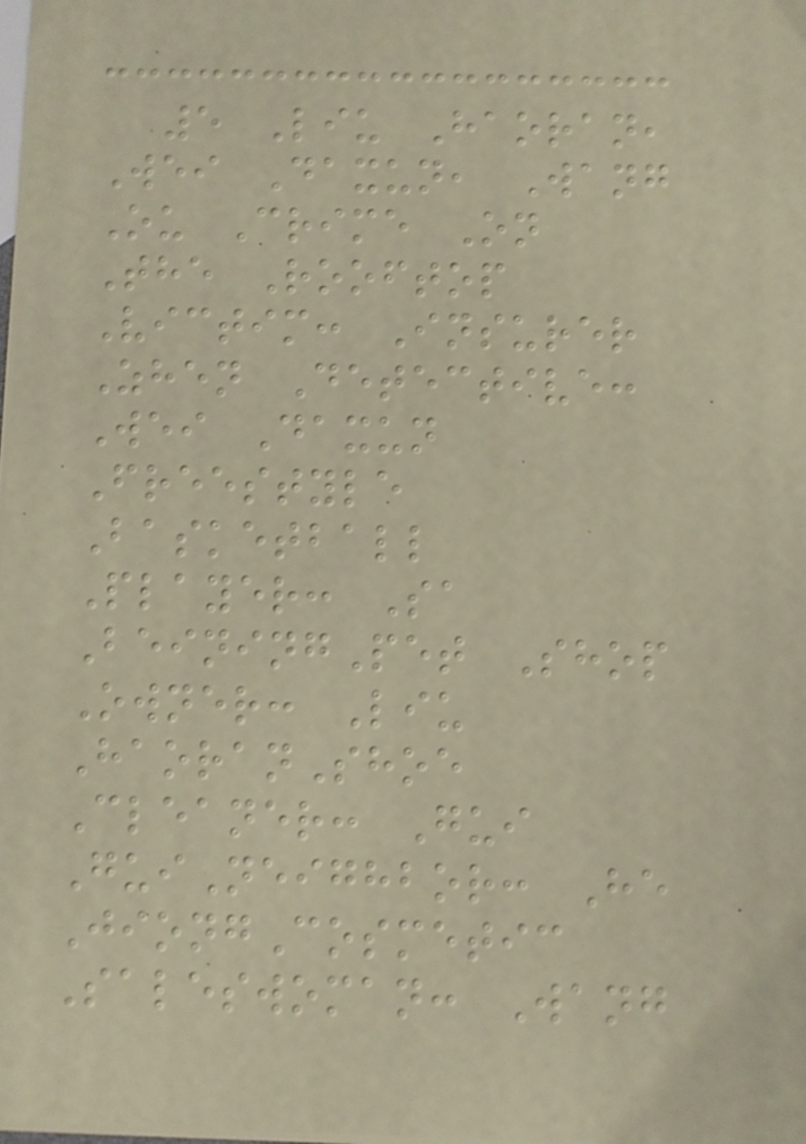5 Liu Haoran,
Wei Daxun, Wang
Ou Crime On
The Rooftop
Victim: Insurer
Zhen Detective:
Wei Daxun
Freestyle
Basketball
Player: Sa
BeiningPet Shop
Owner: Liu
HaoranShoe
Cleaner: Gui
GuiNeighbor: He
JiongCosmetic
Saleswoman: Wang
